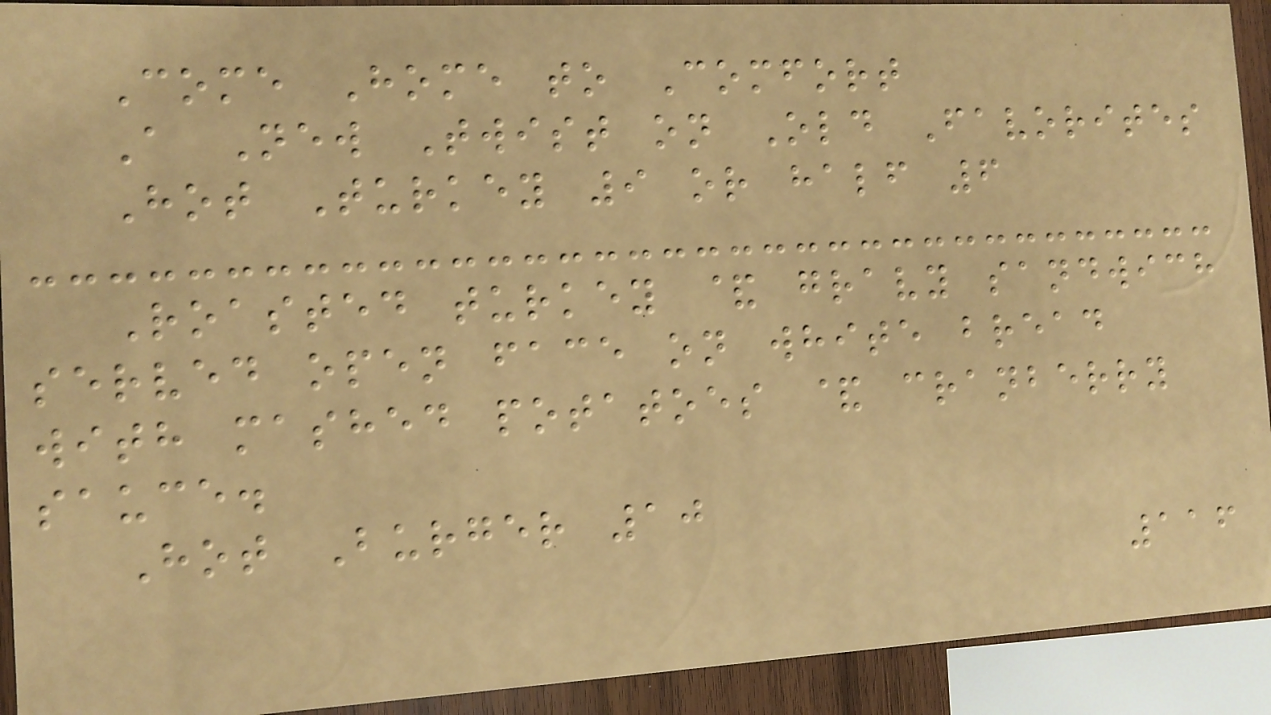Come Home to Comfort
A New Twist on Old Favorites
Hot Turkey 9 or half 6
Roasted turkey & gravy sandwich
served open face on white bread
with mashed potatoes & cranberry
sauce.
Hot Burger 10
116
